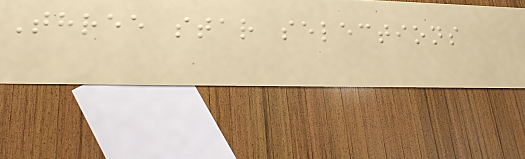Three star selections
